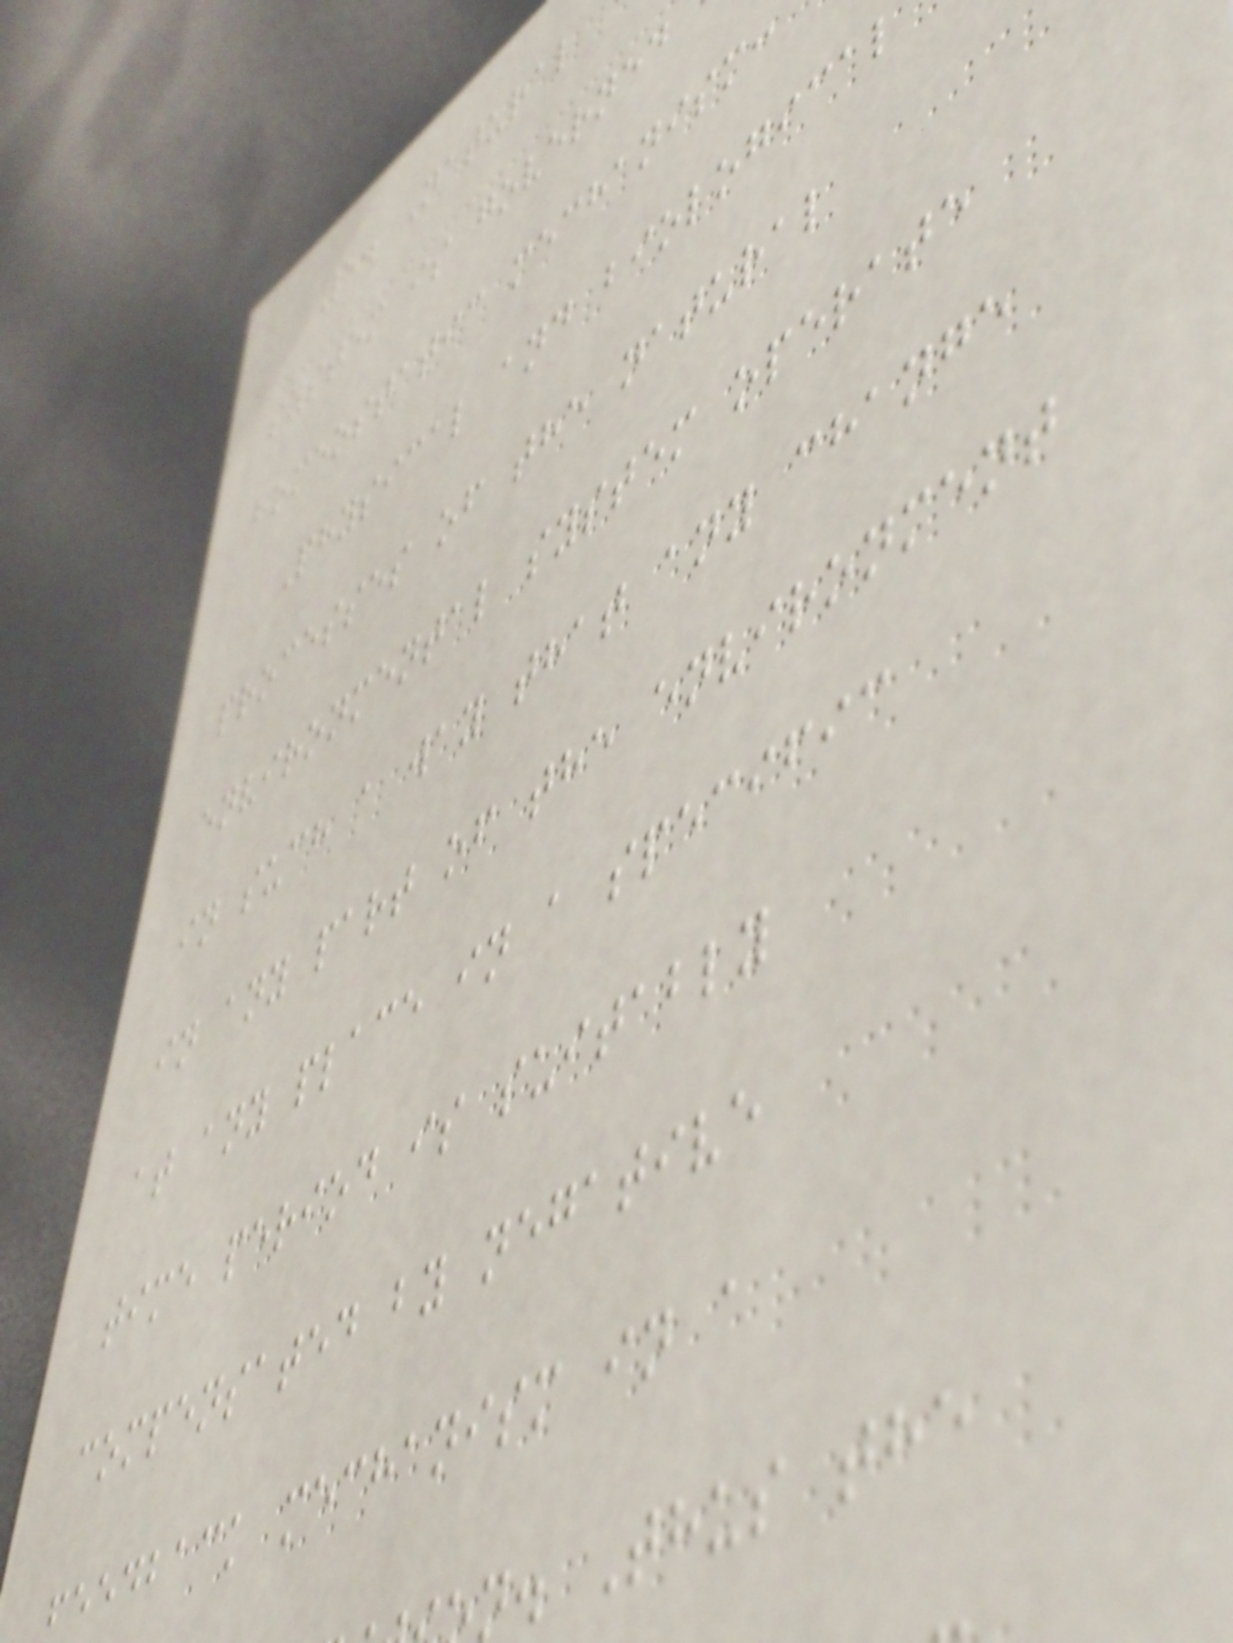5. Natural
system is governed
homeostatic mechanism:
Physical and biological
processes of the natural
environmental system operate
in such a way that any change
in any part of the environment
at any place in a specific
time period is suitably
compensated by negative
eedback mechanism in a
n. Thus the
